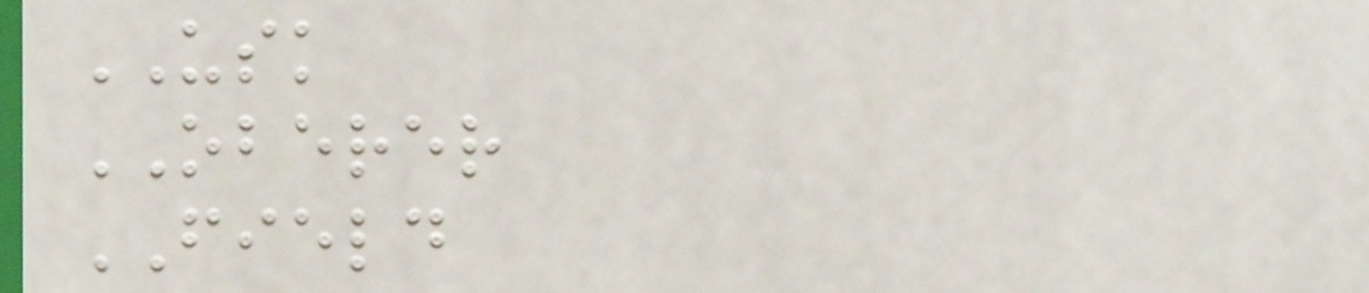USK
OBERER
FIELD
